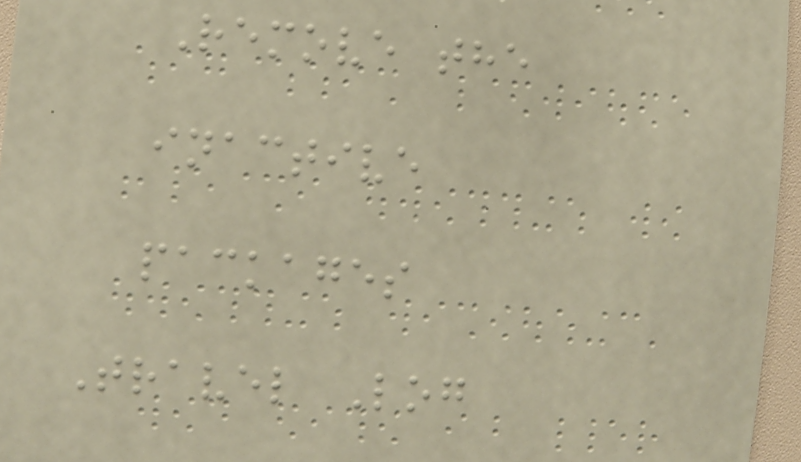Remove the
inactive
packages
Travel Log
